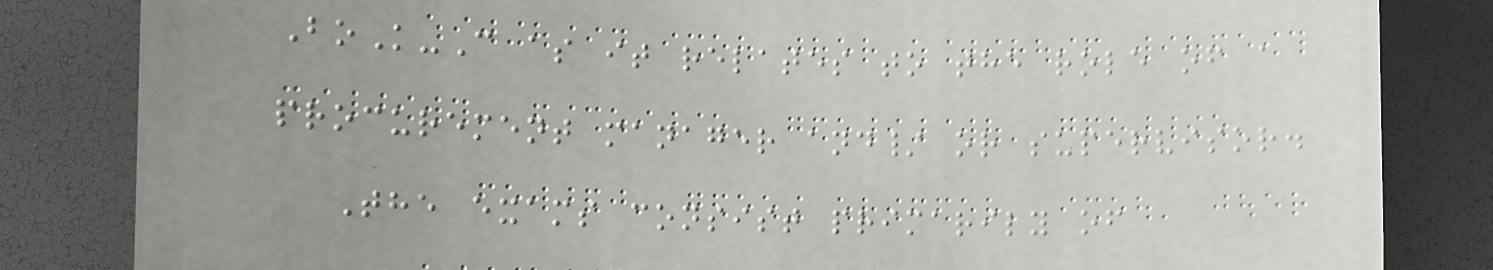BoK-C as it relates to the role of a
procurement manager and/ or supervisor.
The exams consist primarily of
